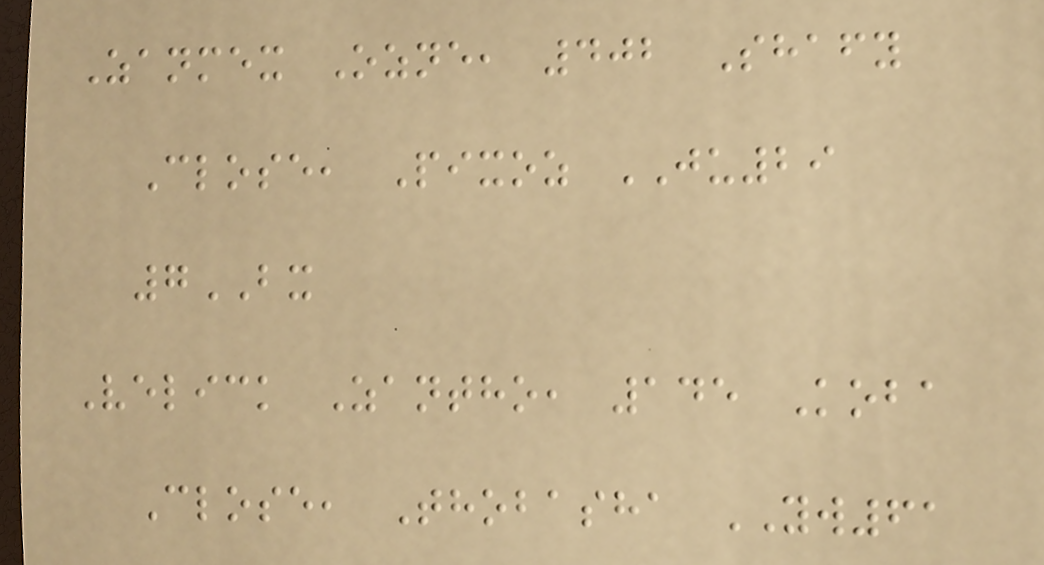Zanmex Ozne, 402 Shafy
Close, Pixoz JU29
7BX
Velick Zantho, 145 Koba
Close, Thobasha YW61
